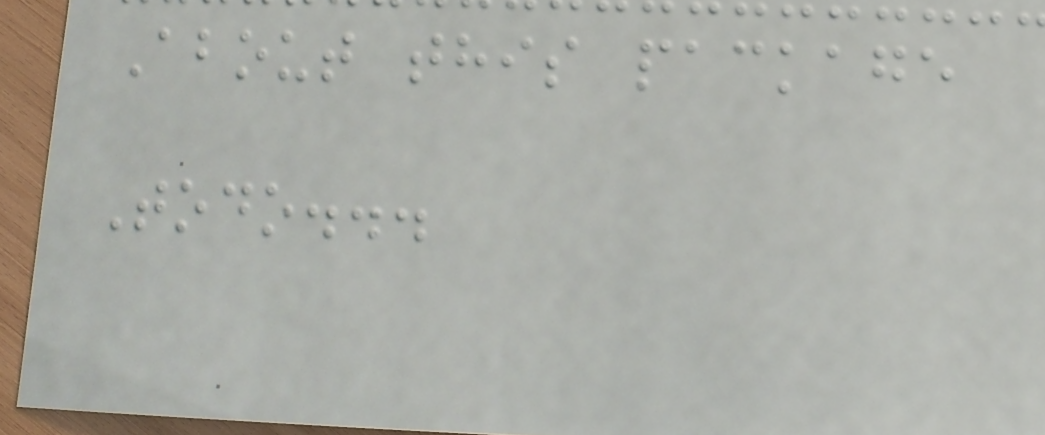About this package
Todo...
